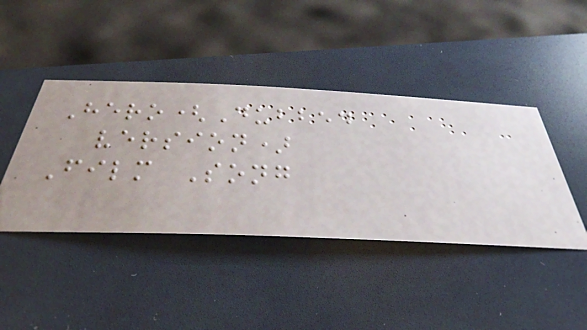Hero(Dubbed
version)
Film Song
